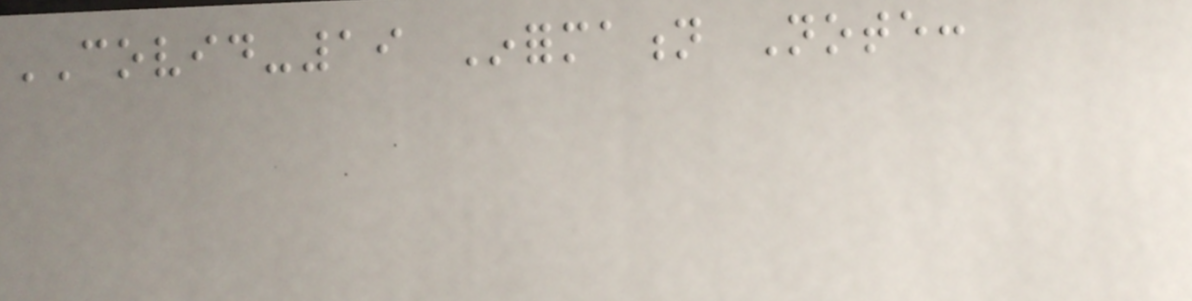COVID-19 Information Note:
